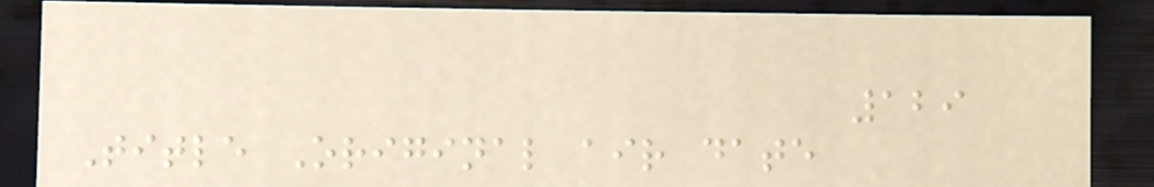129
Title Original air date
